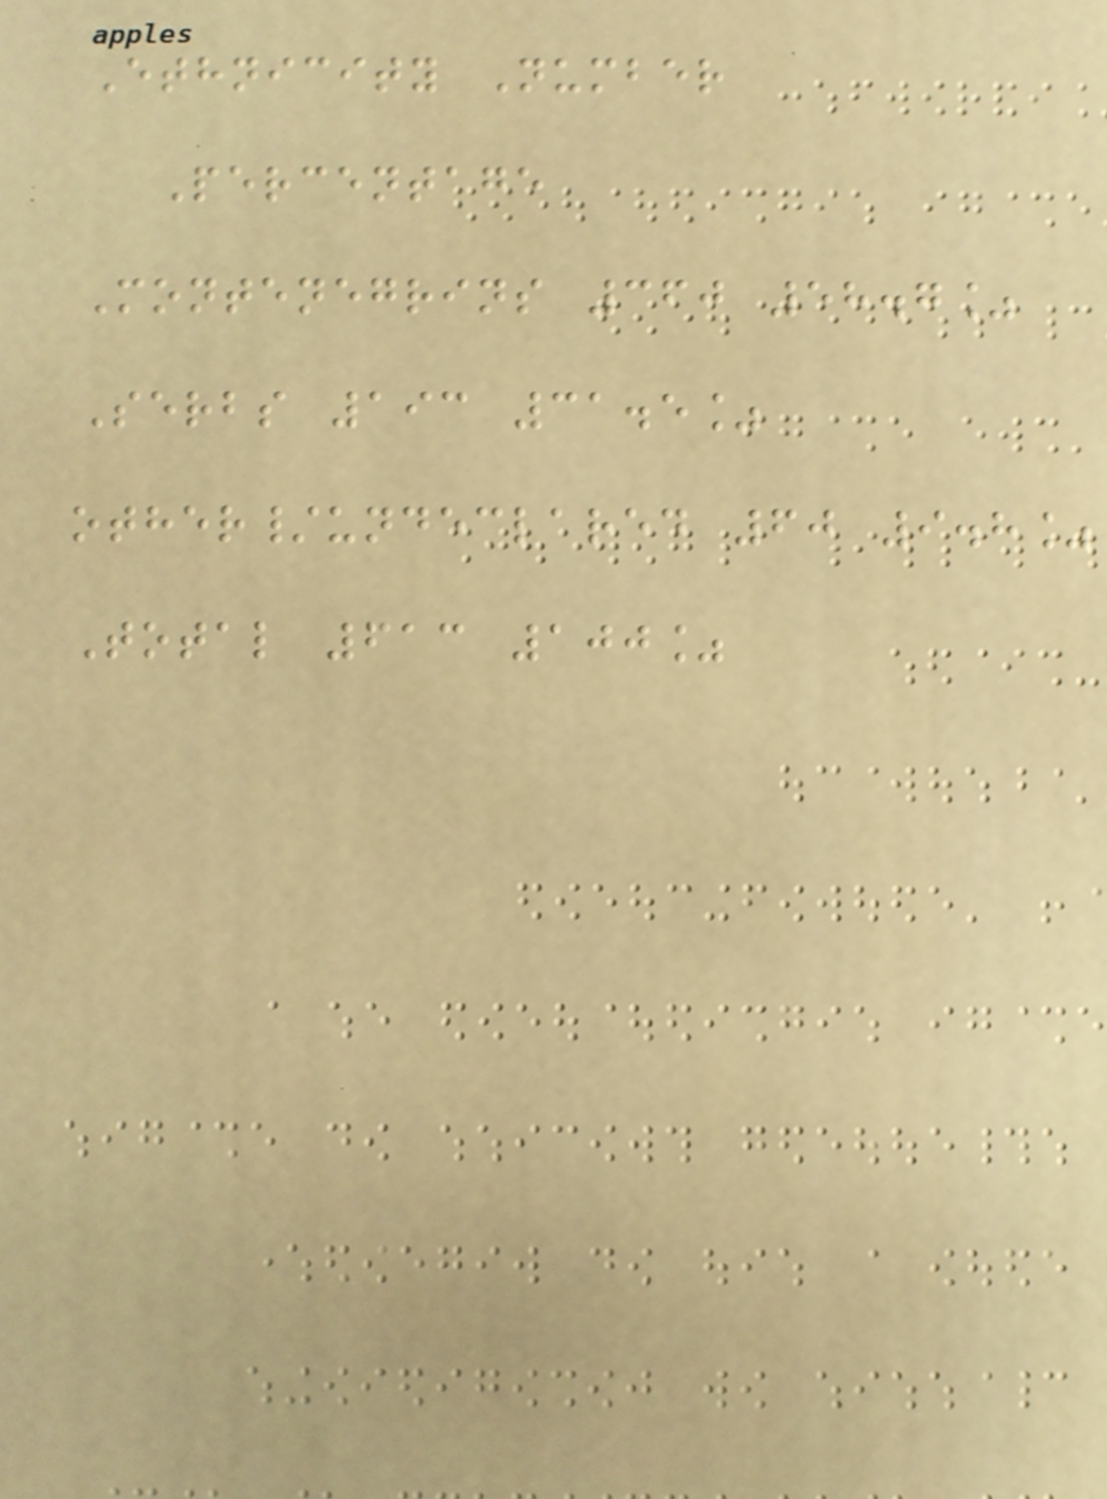Ethnicity Number
Percentage
Montenegrins 360 58.7%
Serbs 193 31.5%
other/undeclared 60 9.8%
Total 613 100%
